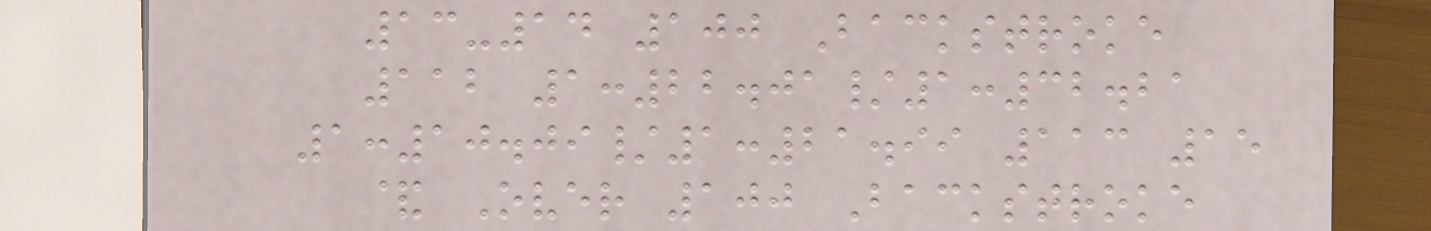13-14 100 Backstroke
112 1:22.01/1:32.21
1:10.09/1:21.99 113 15
& Over 100 Backstroke
